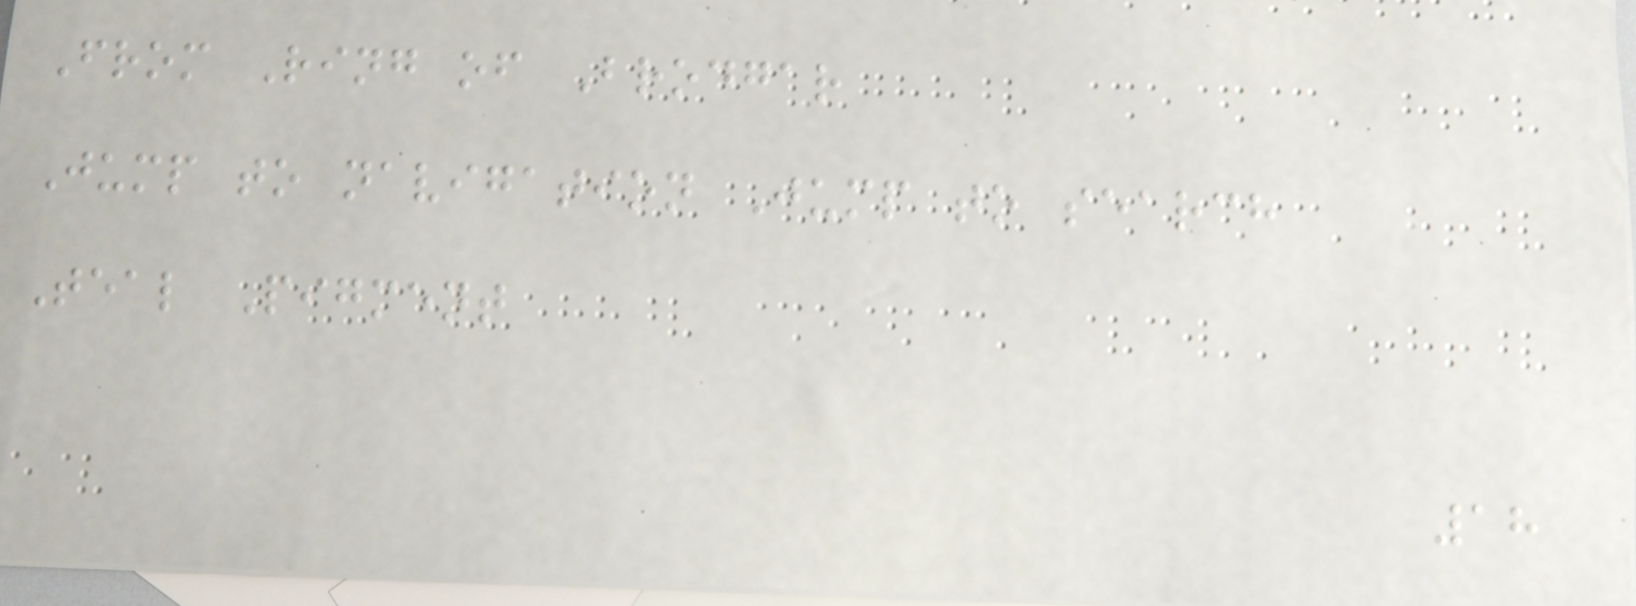From Ring of Brodgar
Jump to navigation Jump to search
Teal Pigment
18
